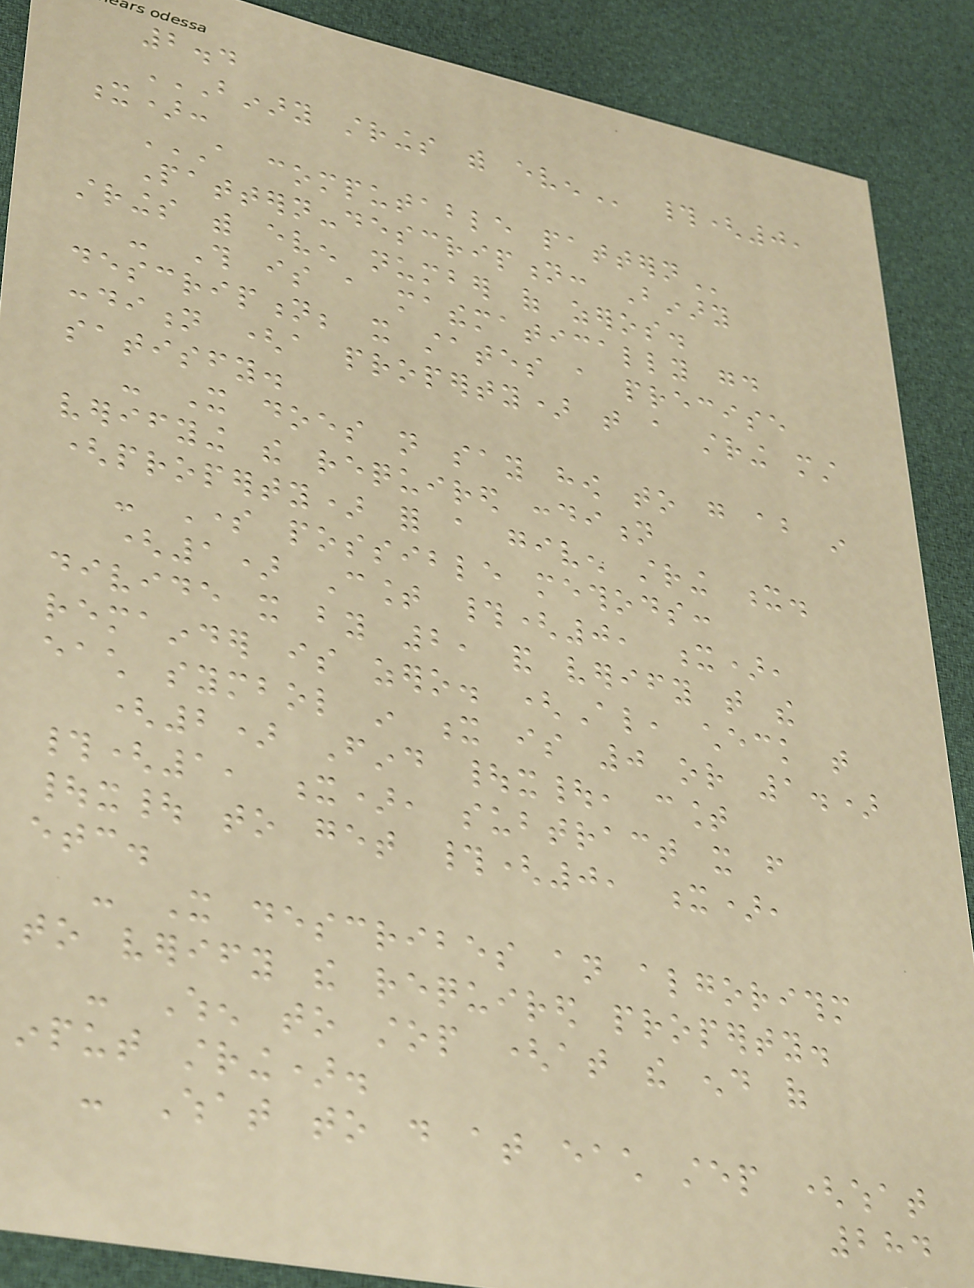2.4
BINARY STRINGS WITH EVEN #(0,
x):
A COMPUTABLE PATTERN
Pattern-description: Binary
strings with even number of zeros.
- This is a mathematically good
description; it states a precise
condition (a property) that a string must
satisfy.
- It does not say how to go about in
verifying the required condition
(property) for a given string x.
- Some possible methods:
(1) Count #(0, x),
divide it by 2, and verify that the
remainder is zero. (Also, check that
each symbol in x is 0 or 1.)
(2) Find |x|, count
#(1, x), subtract it from
|x| to get #(0, x),
etc.
- It describes an algorithm
to verify the required property.
- When to stop (at the end of
input string).
- What to do at each step (what
284
